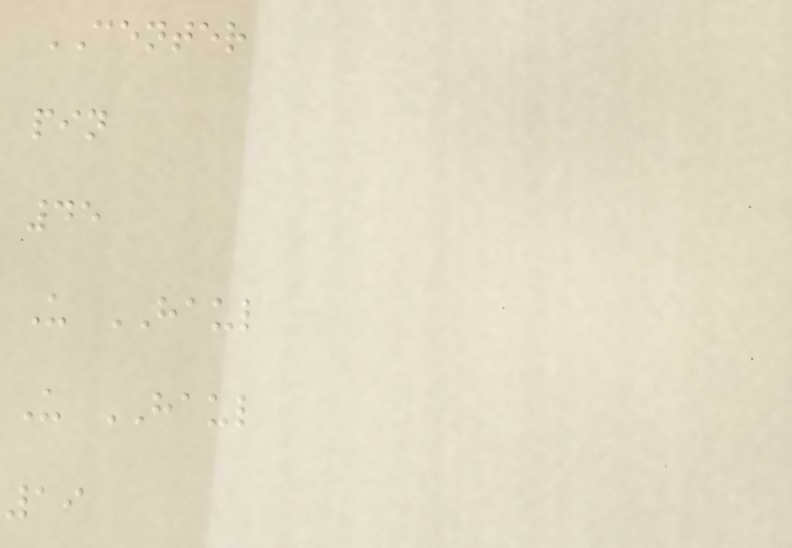CENTER
pin
45
U HAUL
U HAUL
19
